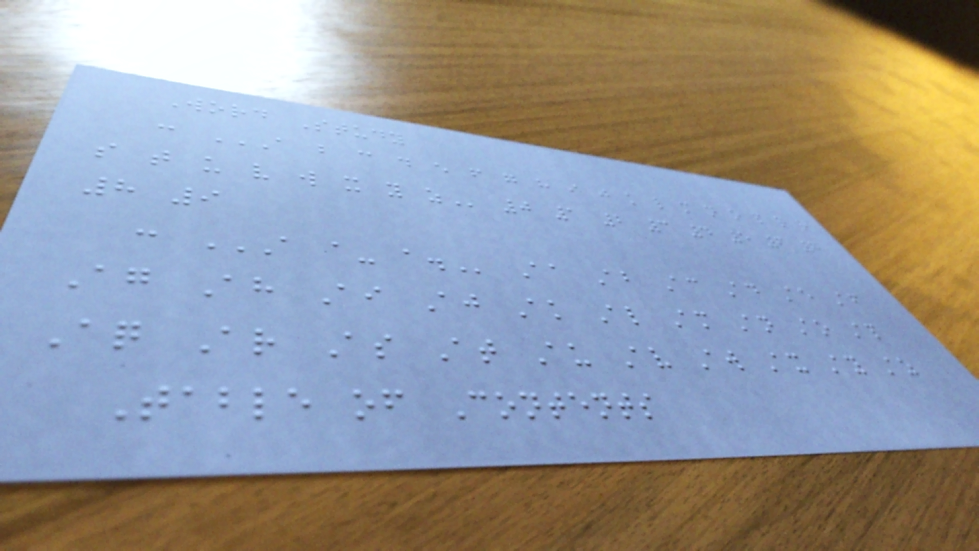Word Study
: A B C D E F G H I J K L M N O P Q R
S T U V W X Y Z 0 1 2 3 4 5 6 7
8 9
: A A- A. Aa Ab Ac Ad Ae Af
Ag Ah Ai Aj Ak Al Am An Ao Ap
Aq Ar As At Au Av Aw Ax Ay Az
Table of Contents
